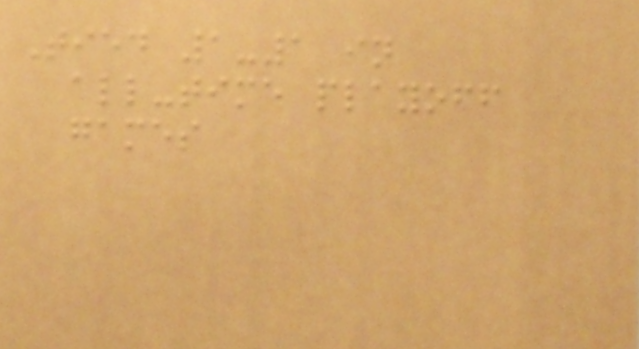Tied 1-1 in
all-time playoff
games
